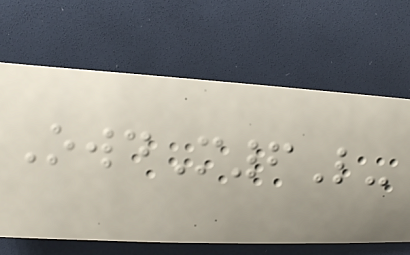OwdM6L-
